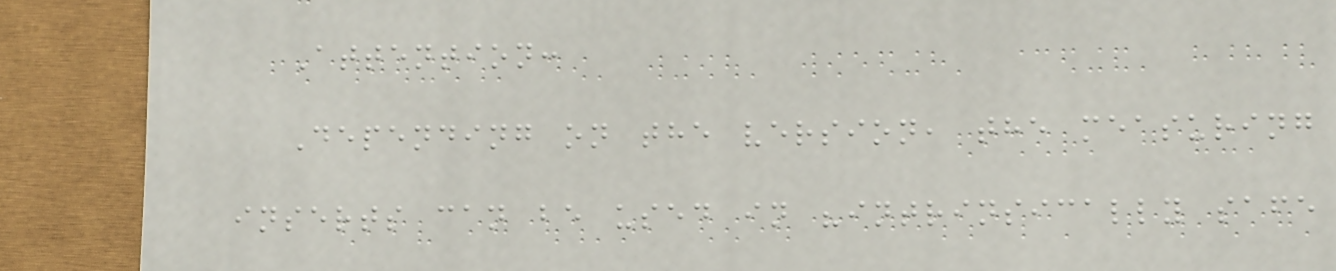Attention:
Depending on the version, the measuring
inserts can be used in "intrinsically safe
